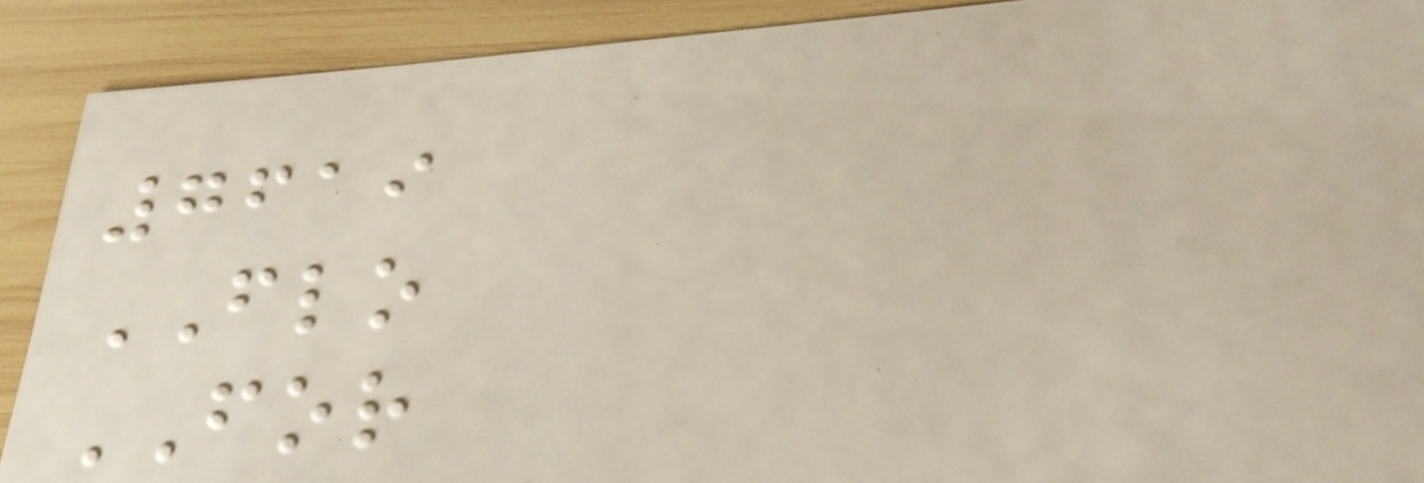7619
FLO
FOR
